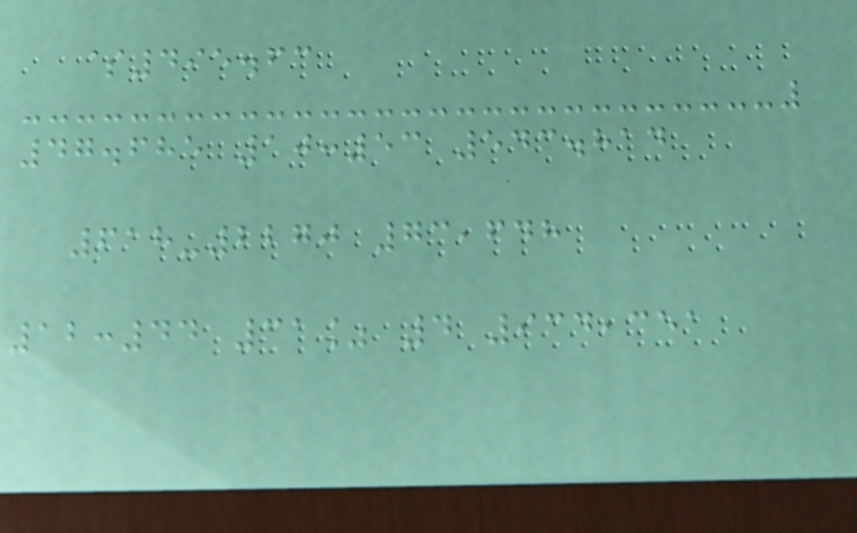$495.63
47.685 10:53 543.814
618-2270 73,648
12:44 31% 4 934,351
